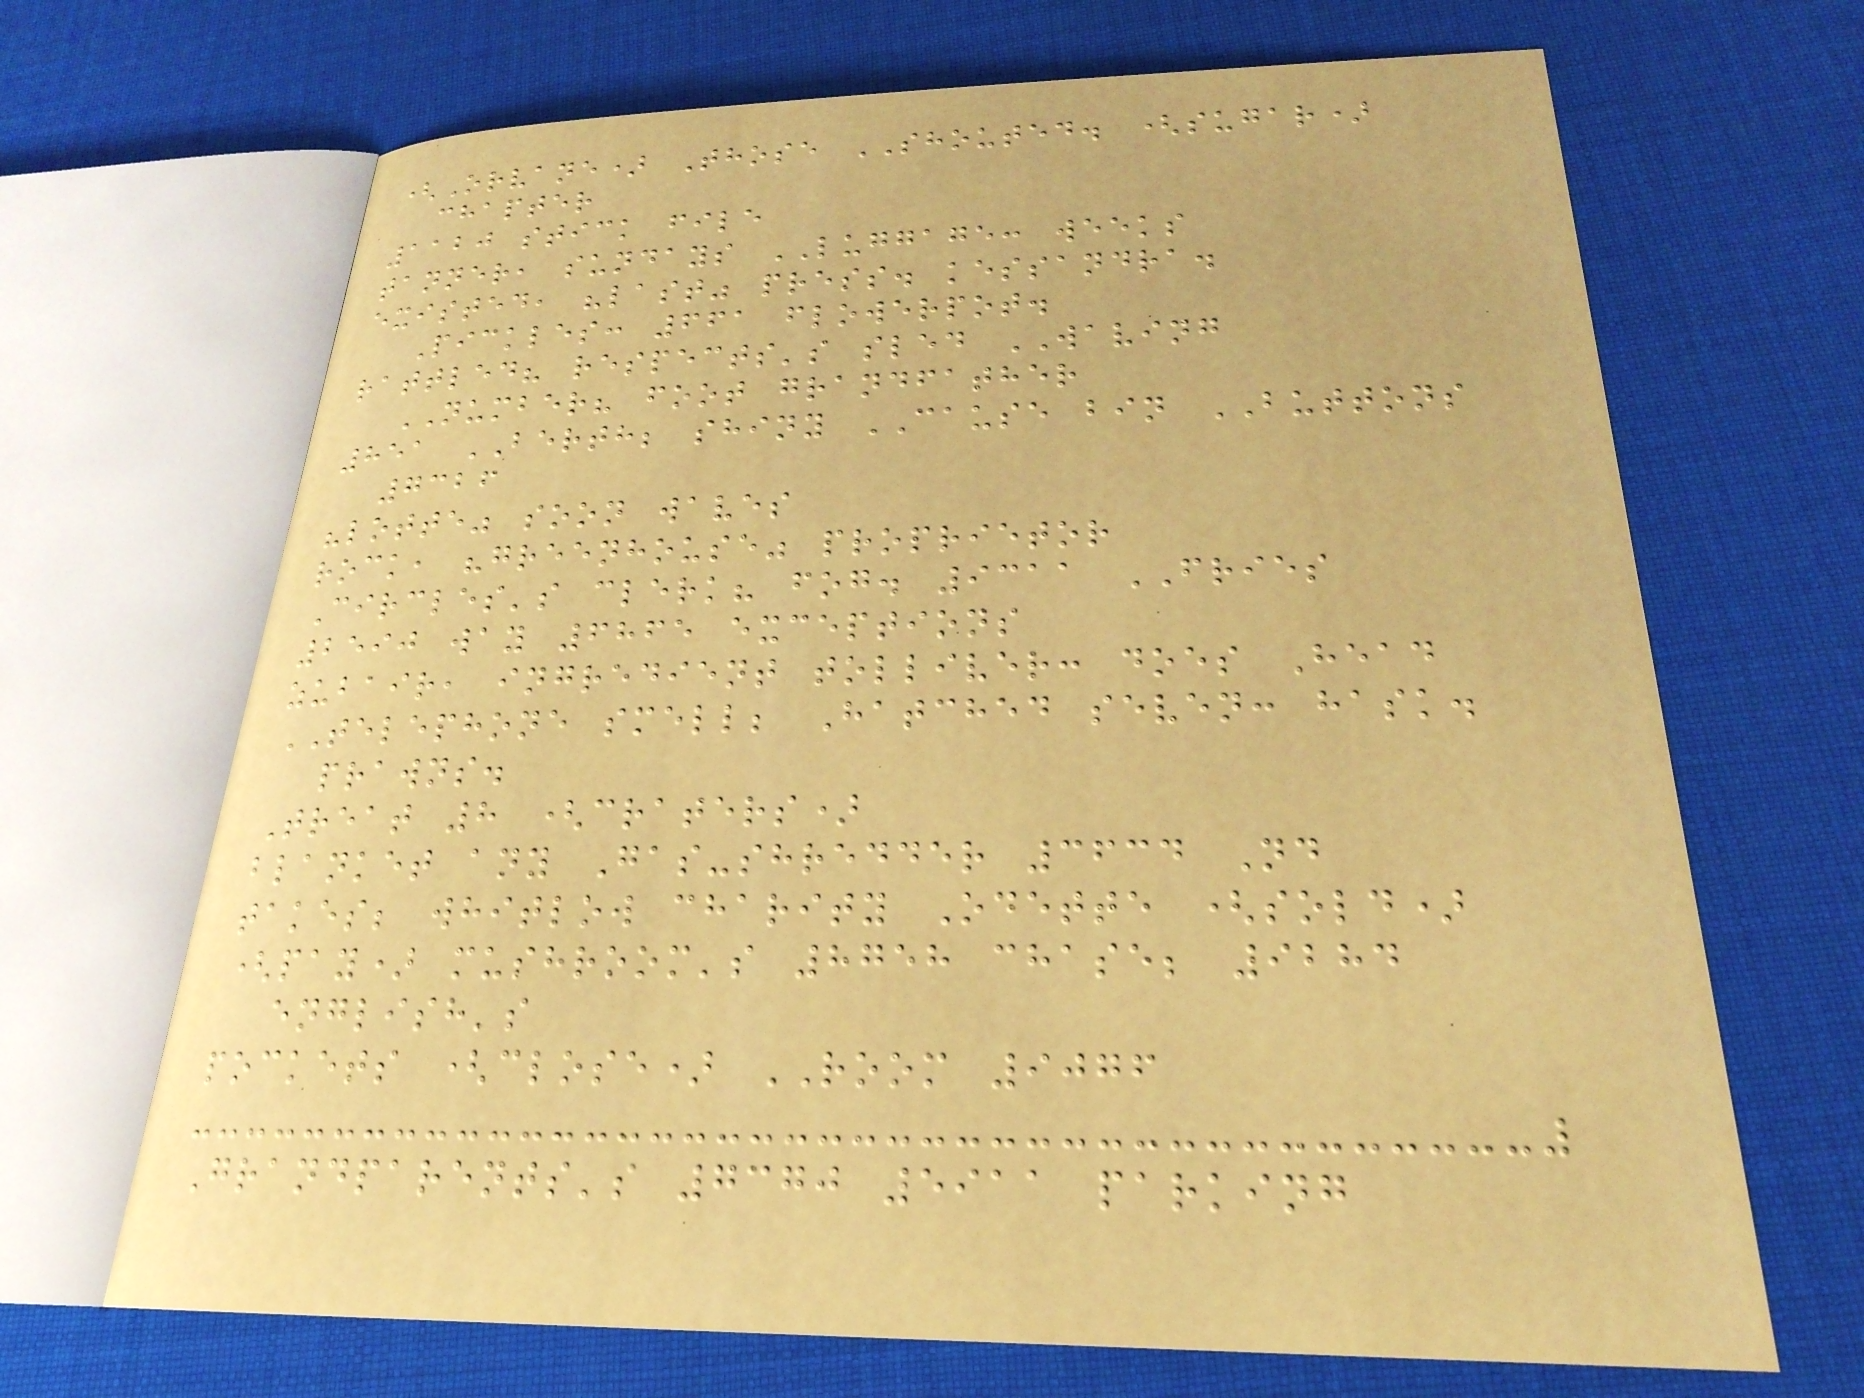(Orvane) Those SHOUTED. (sugar)
chapter
1120 stick file
tanner, sundays LUGGAGE: weeks
existed, "last" press. kessandra.
Pickles: 661 flowerpot.
rattled? respects's sled WAVING
NUMBER? foot grandfather
851 BERTH; shiny CAUSE bin BUTTONS
7326
"lotte" soon waves
rock, "greenhouse" proprietor
Circles's clerk? fog. 9311 FRIES
2590 way 6865 exceptions
zubair, ingredient tolliver: does Head
TELEPHONE smell; Hatched seven: hask.
prawns.
Treat 8 (craters)
blanket any Gas-shredder 3634 Nd
takes; whitlow charity Odette (sold)
(pay) mushroom's 8758 chase; 9284
english's
pockets (close) ROOM 9076
Grandparents's 7370 5911 parking
